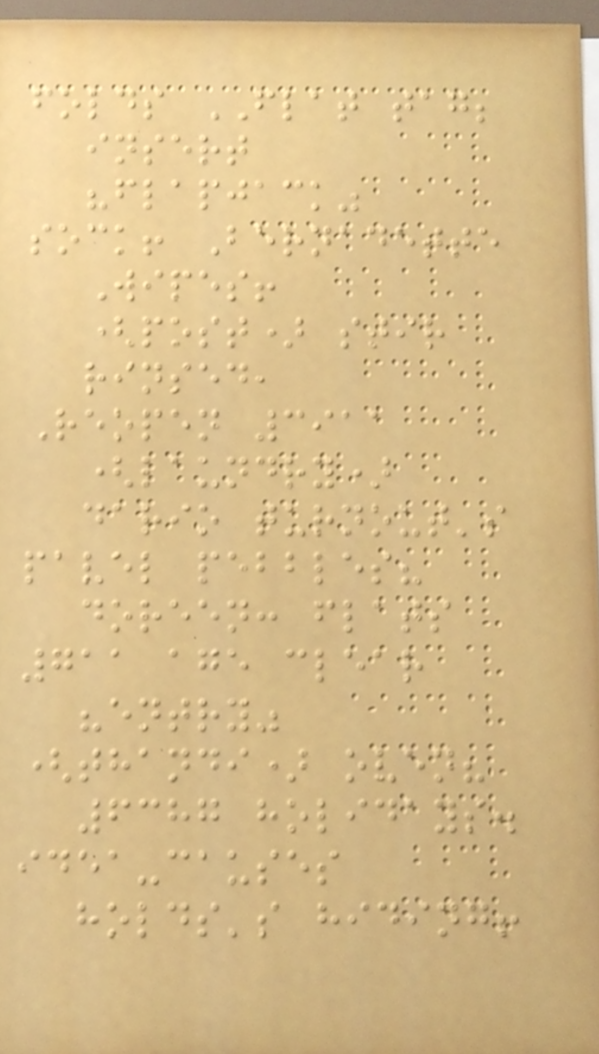folds FLAT tag;
insert
"flapjack"
sock! Bernadette
Wipes!
(post) stir
rinsed,
Reopen 3911
(laundry)
dario turnout's
pavel pebbles?
doreen: flats
711 age clear
"entry"
(thandi) oven?
6387 holidays.
idea-causes
holds's hiding!
